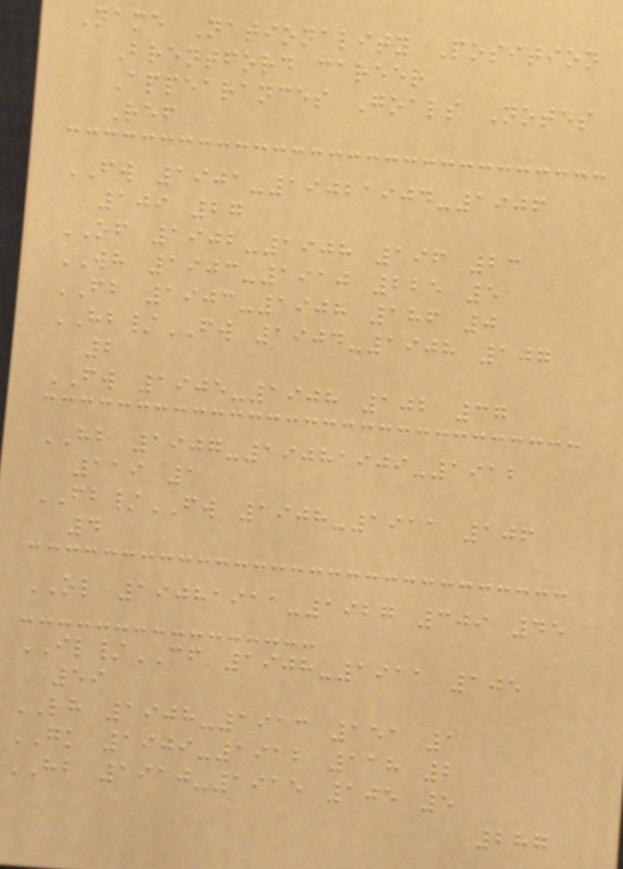Name Nationality Position
Brentford career
Appearances Goals Notes
Ref
FW 1901-19021904-1906
109 27
OF 1902-1908 196 23
WH 1903-1910 225 5
FB 1903-1908 186 0
HB/FW 1904-1908 107
2
FW 1905-1908 102 37
HB 1907-19081909-1912
119 1
FB/FW 1908-1911 106
4
OL 19081911-1927 309 45
IL/CF 1908-1911 105
59
LH 1908-1913 151 1
GK 1909-1912 118 2
HB 1910-1915 105 5
287
